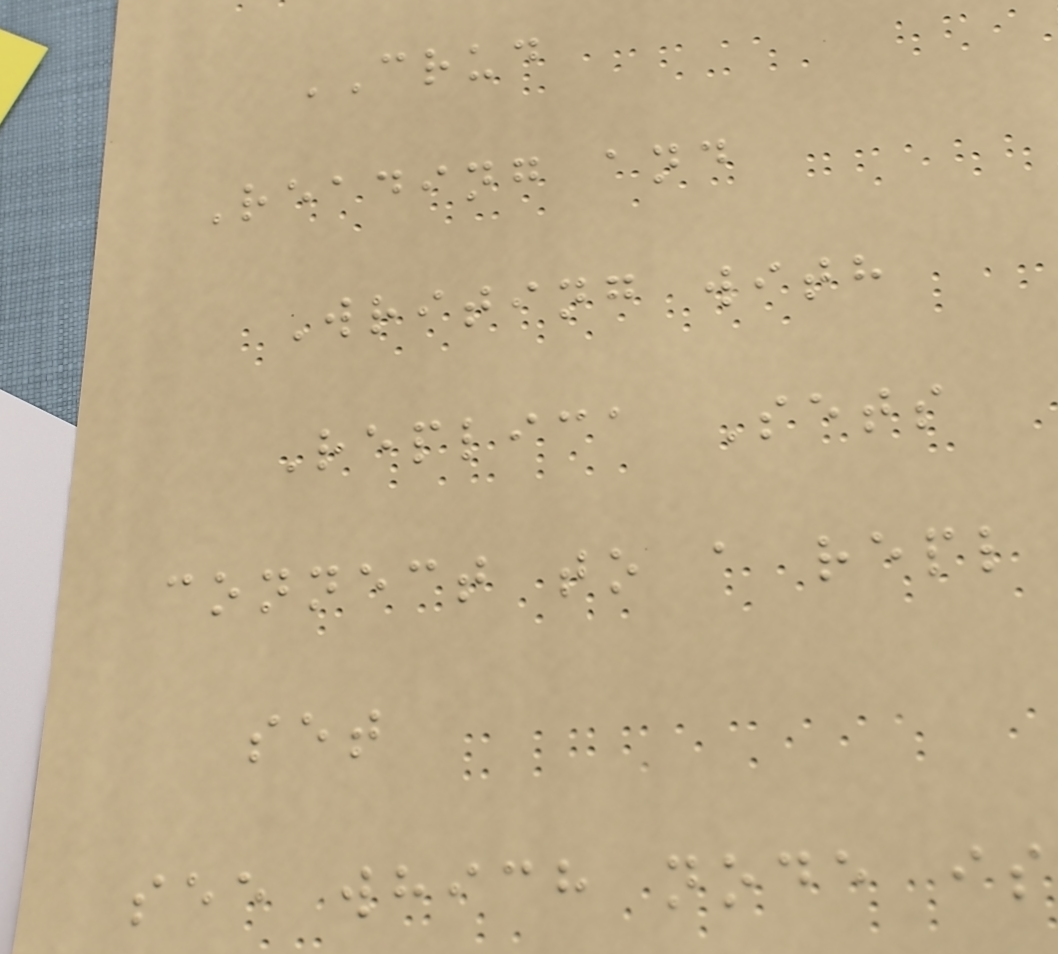CRUD
Reading and
Writing with
Replica Sets
connect to a repl
set
see which node is
